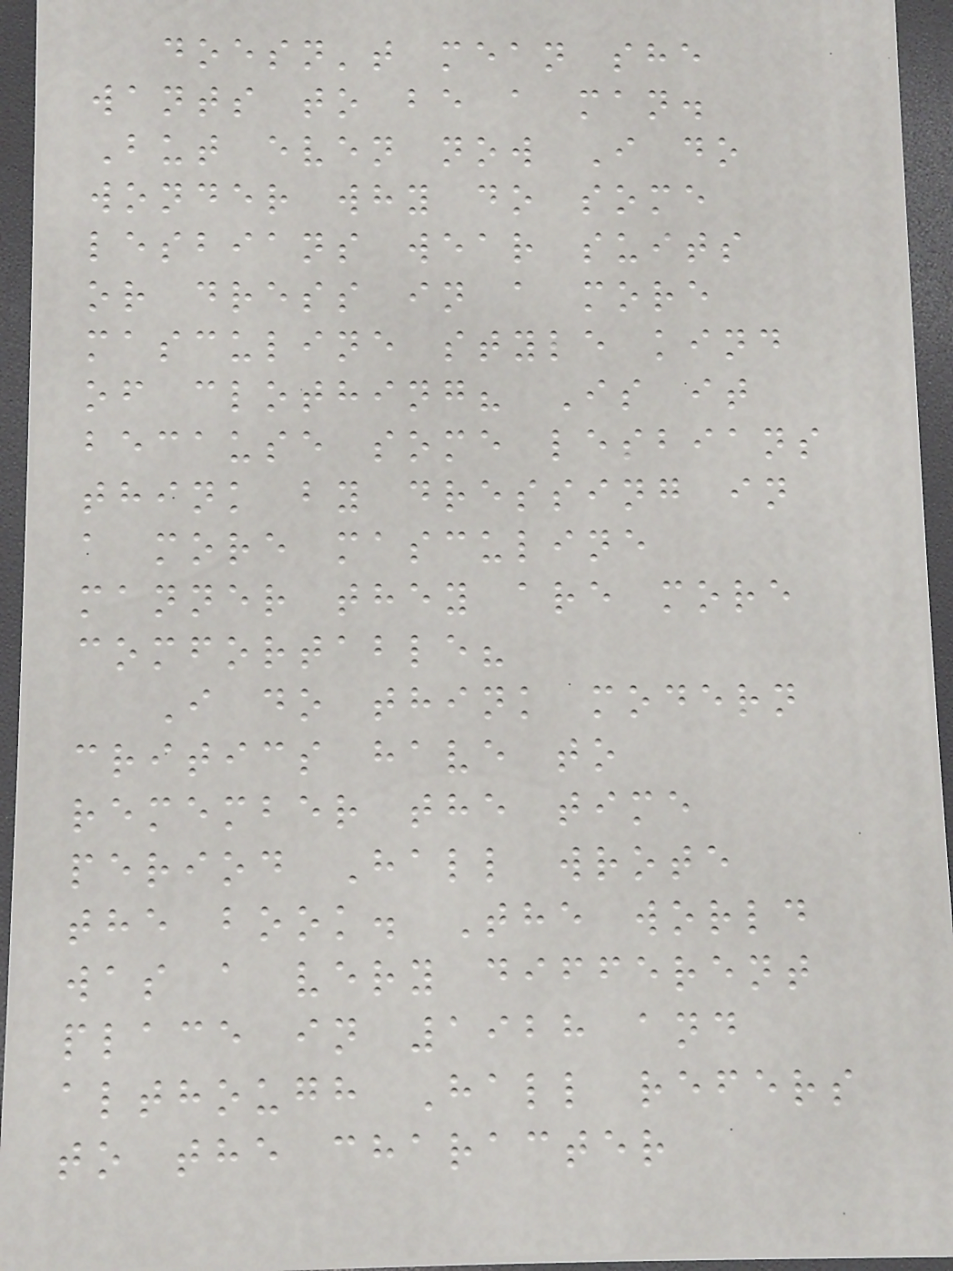doesn't mean she
wants to be a man.
But even now I do
wonder why do some
lesbians wear suits
or dress in a more
masculine style kind
of clothing? Is it
because some lesbians
think by dressing in
a more masculine
manner they are more
comfortable?
I do think modern
critics have to
remember the time
period Hall wrote
the book. The world
was a very different
place in 1928 and
although Hall refers
to the character
